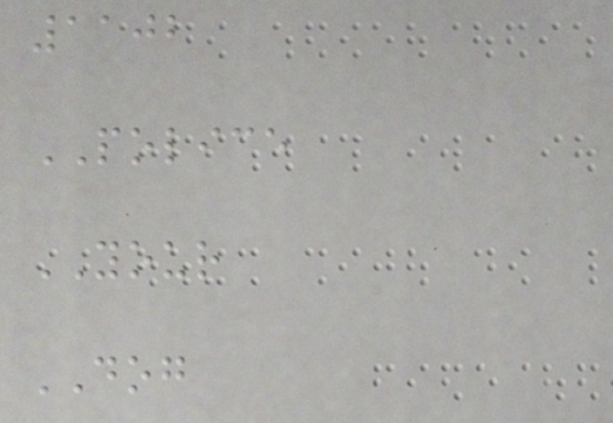1102
POLICE
YOUR
DOG
